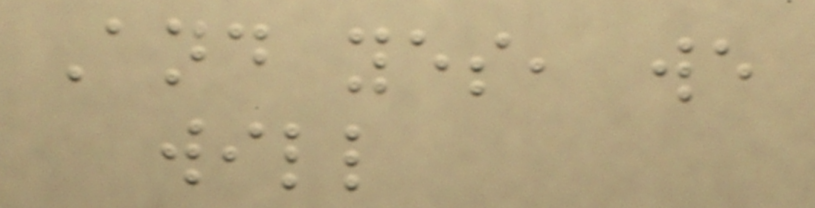And yes, we
will
